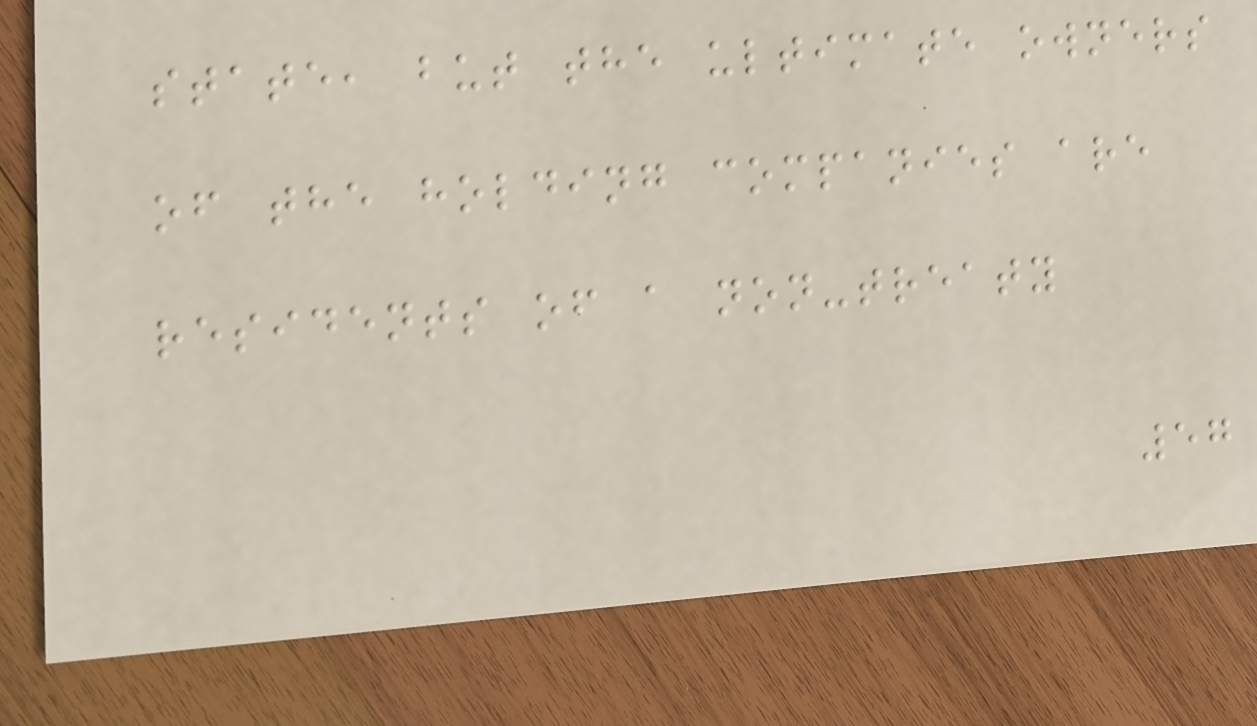state, but the ultimate owners
of the holding companies are
residents of a non-treaty
57
